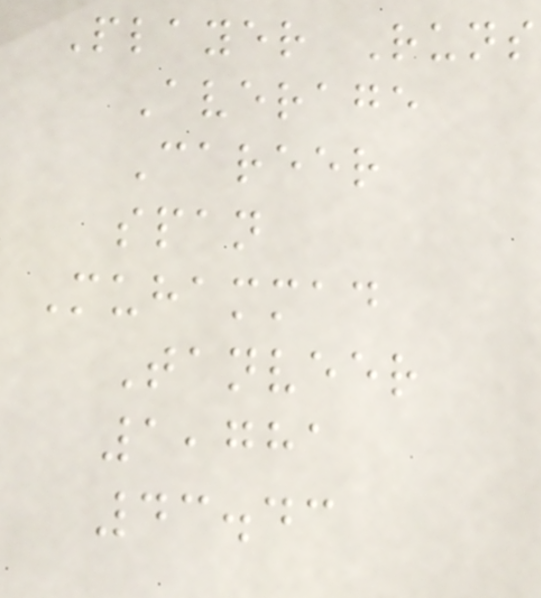Player Runs
Average
Career
span
Muhammad
Tanveer
1,781
43.43
